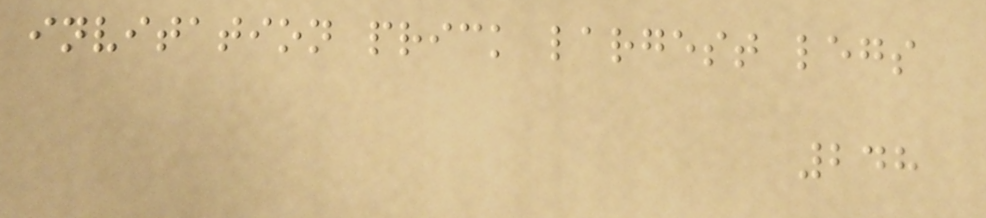invitation prick largest legs
248
